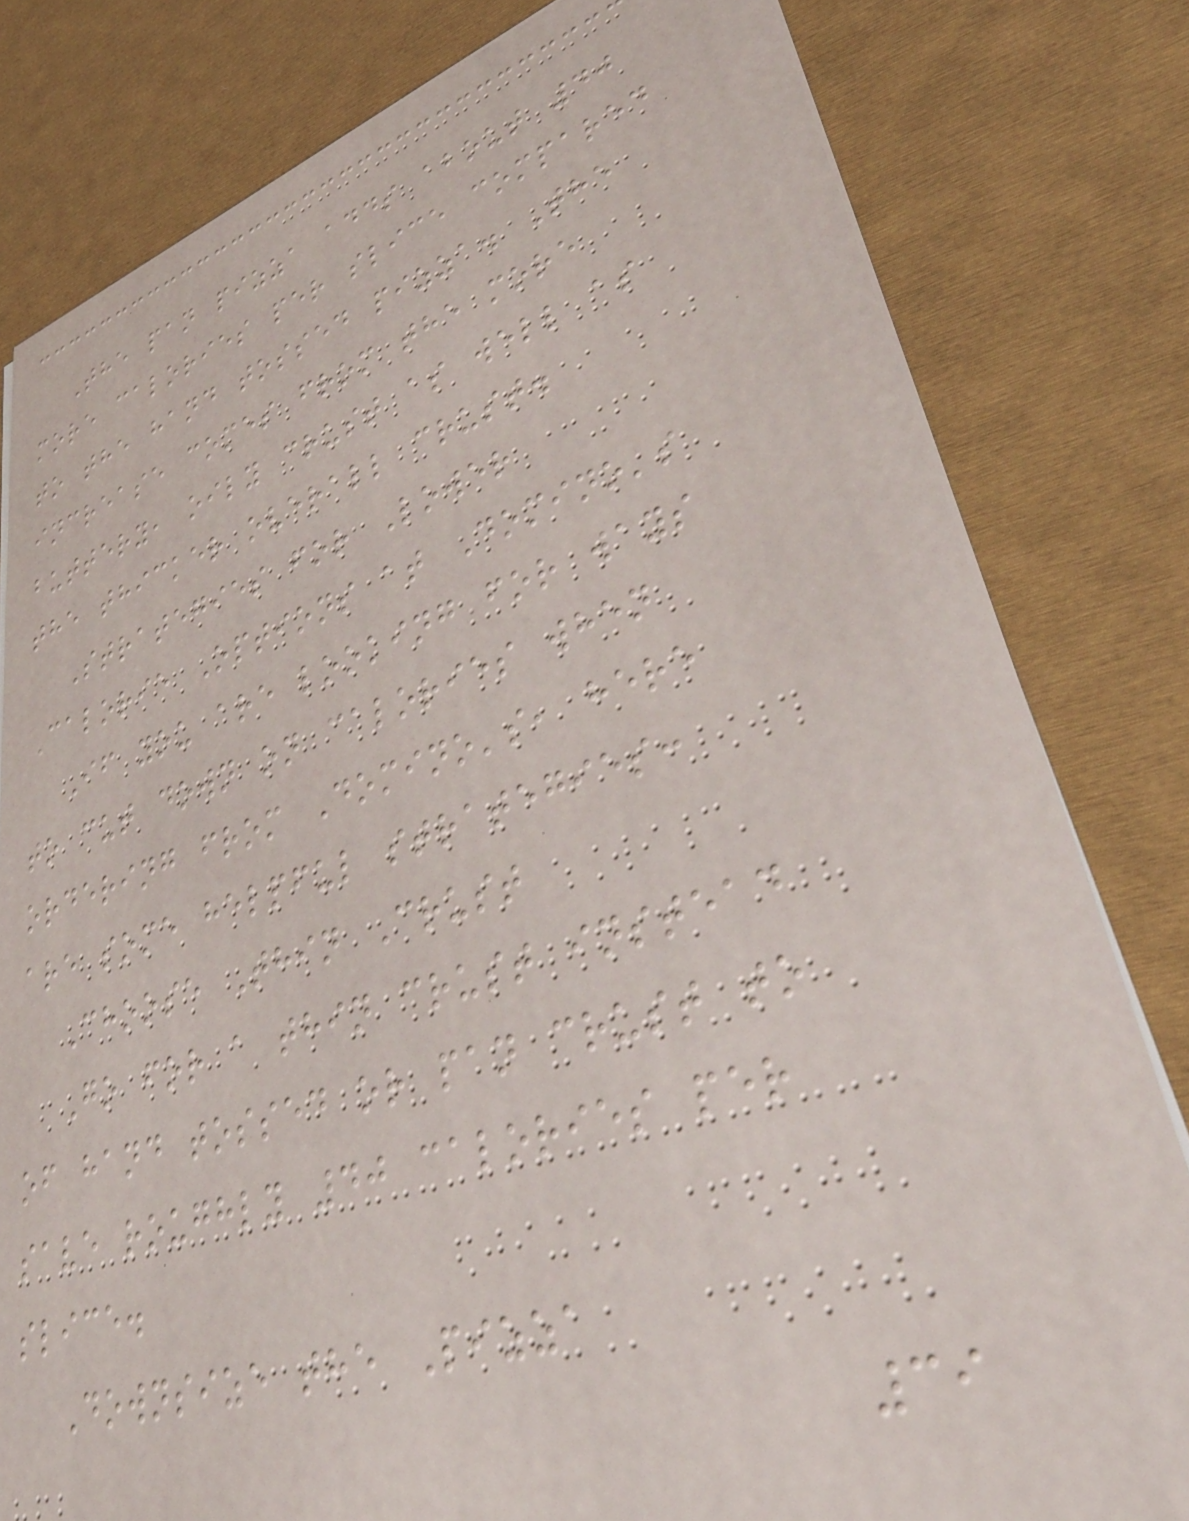The pan pizza adds about 40
more calories per slice compared
to the hand tossed pizza. The
increase comes from the more
buttery, oily crust as well as
the thicker overall crust.
Strategies for Lower
Calorie Options at Domino's
If you are looking for ways
to cut down on calories when
ordering from Domino's, here
are some helpful strategies:
Choose Thin Crust
Go for a thin crust instead
of hand tossed or pan crust to
save roughly 40 calories per
slice.
Downsize the Pizza
39
